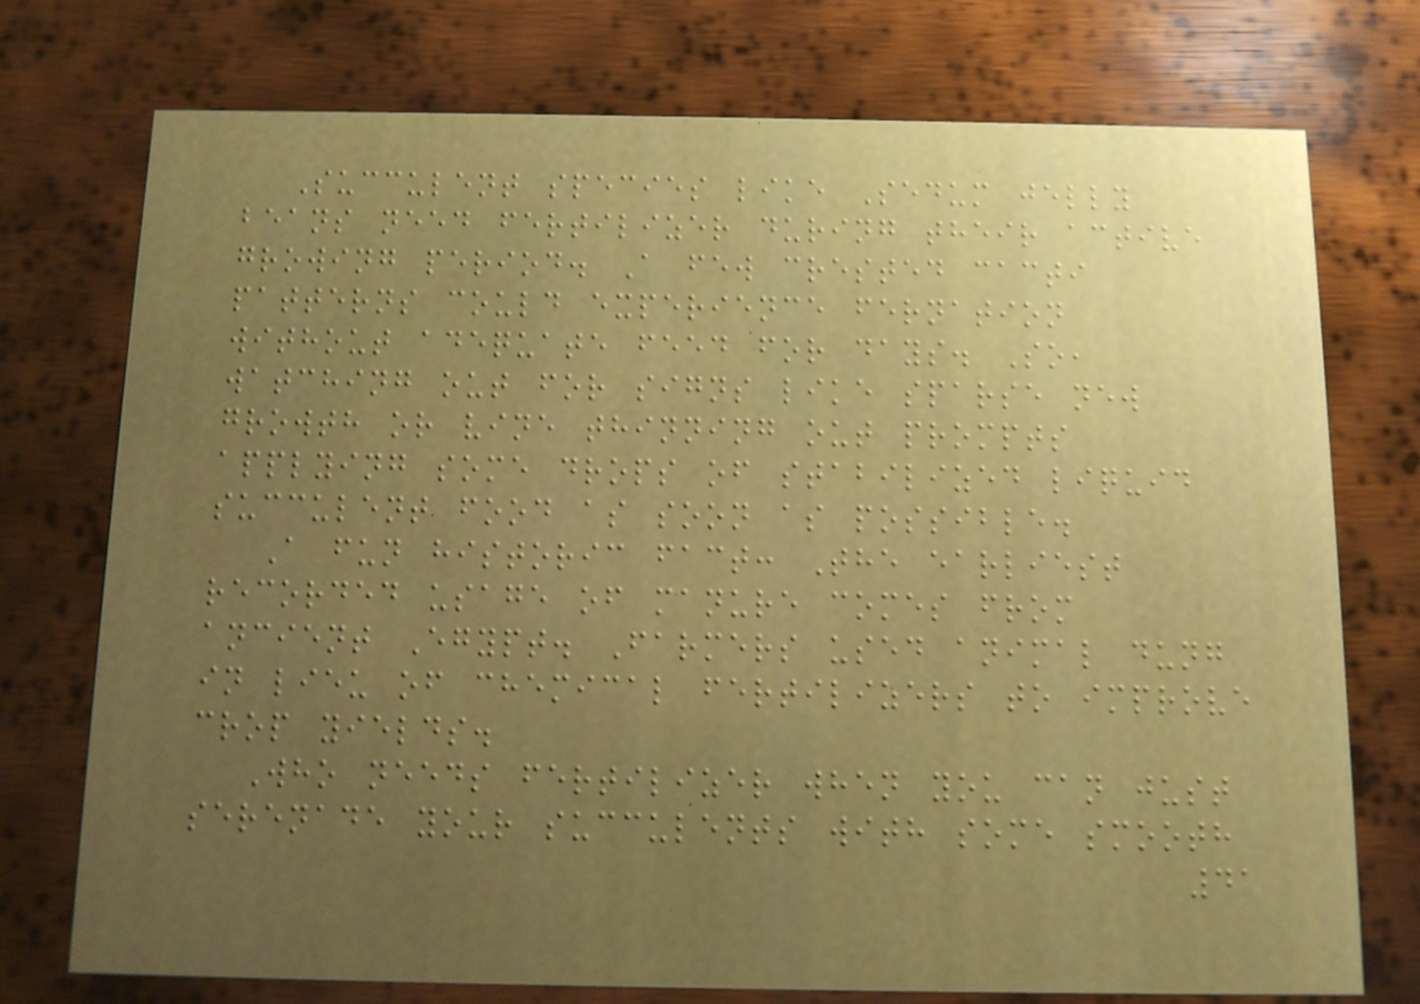Succulent species like Sedum jelly
beans need fertilizer during their active
growing period. A few crested cacti
patterns could experience fernation
without adequate feed for days. So,
watching out for signs like sparse new
growth or vine thinning out prompts
applying some drops of stabilized liquid
succulent food as soon as possible.
A fun historic fact: The earliest
recorded usage of manure comes from
ancient Egypt. Farmers used animal dung
in lieu of chemical fertilizers to improve
crop yields.
Who needs fertilizer when you can just
serenade your succulents with some smooth
41
